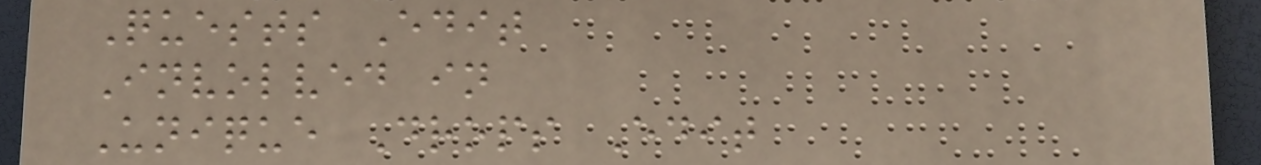Quests Edit
Involved in
Unique Drops Edit
